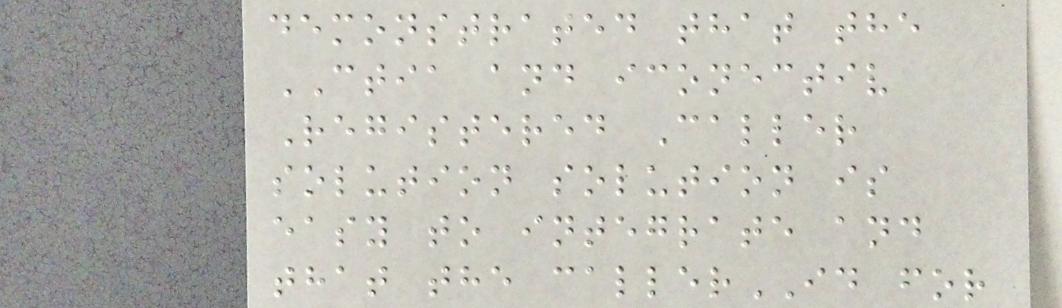demonstrated that the
CTIA and iconectiv
Registered Caller
solution solution is
easy to integrate and
that the callerID for
